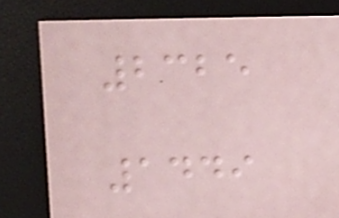2325
1449
